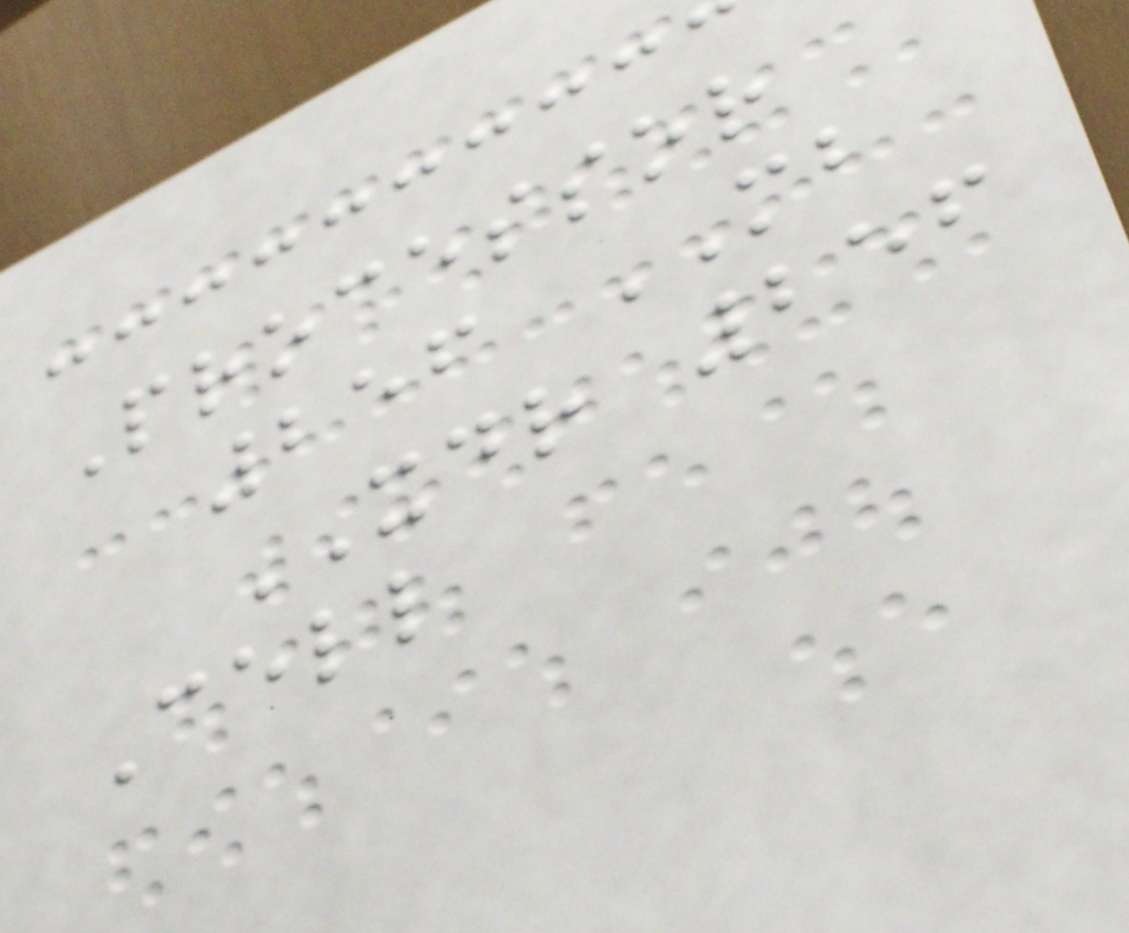Processor
256 MB
XDR 256
Cell
